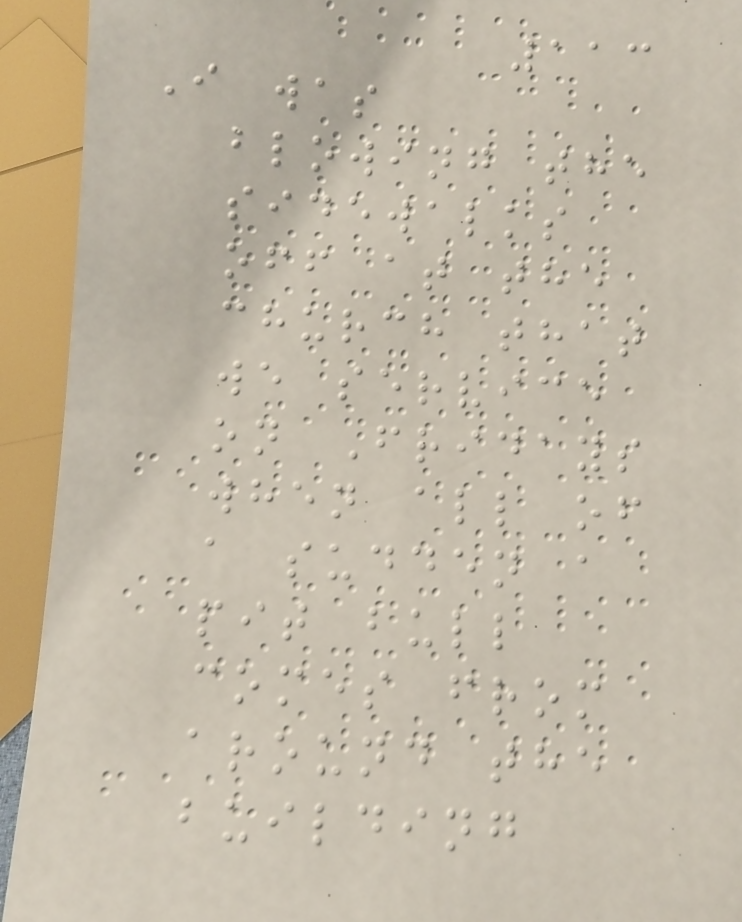113
I was
blowing the
sidewalks
off at the
church that
we service
on Fridays
when all of
a sudden a
pit bull
comes from
around the
building
